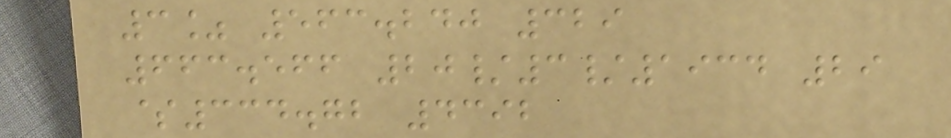3% 563.240 329
663.566 20/3/1934 29
$334.72 4392
